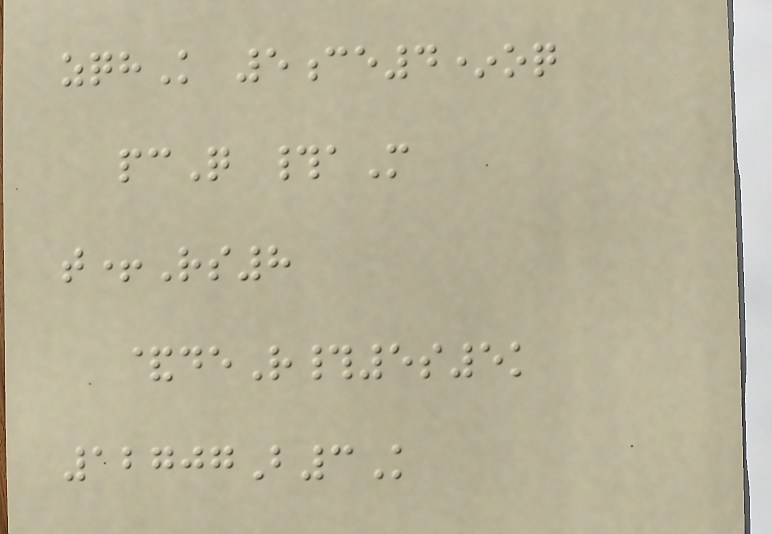zqhK 5ce4*oq
pcQ #aM
t+Rs8
&deR#5s5k
12707B3K
